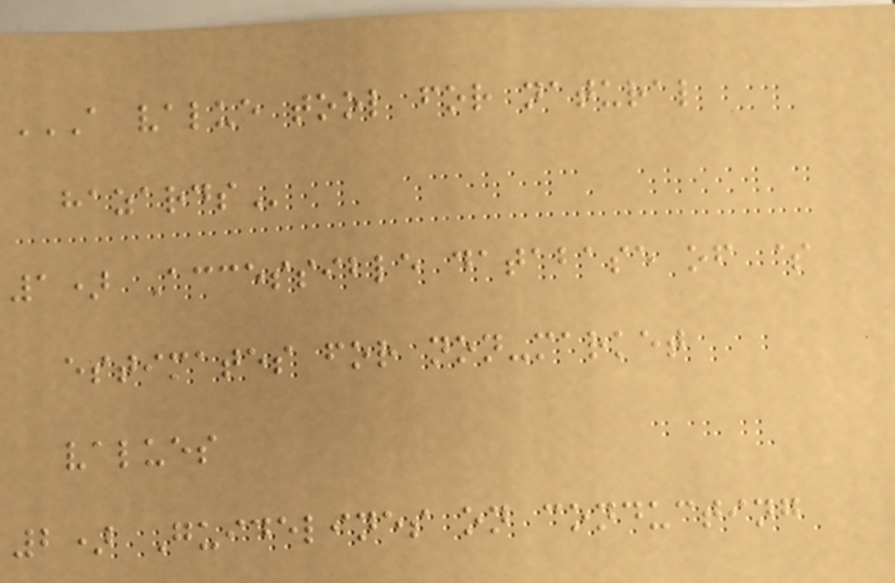A VALUE TOOL FOR NATURAL
HAZARDS
1) Accessible database of $
estimates for non-market
values
2) Guidelines on conducting
